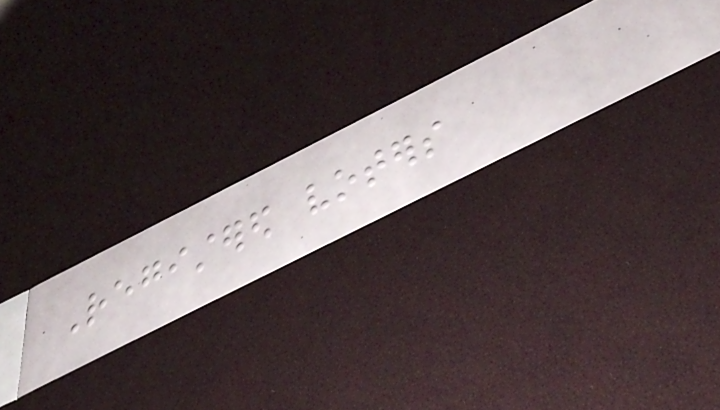Registered voters
